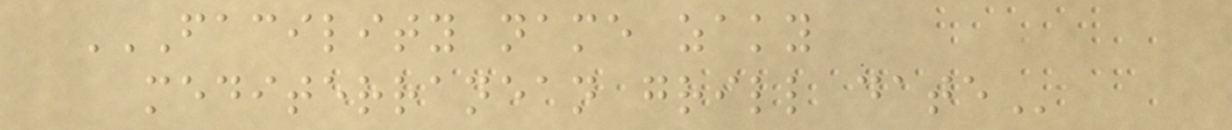FACILITY NAME ZAKY
MEDITERRANEAN GRILL DATE
